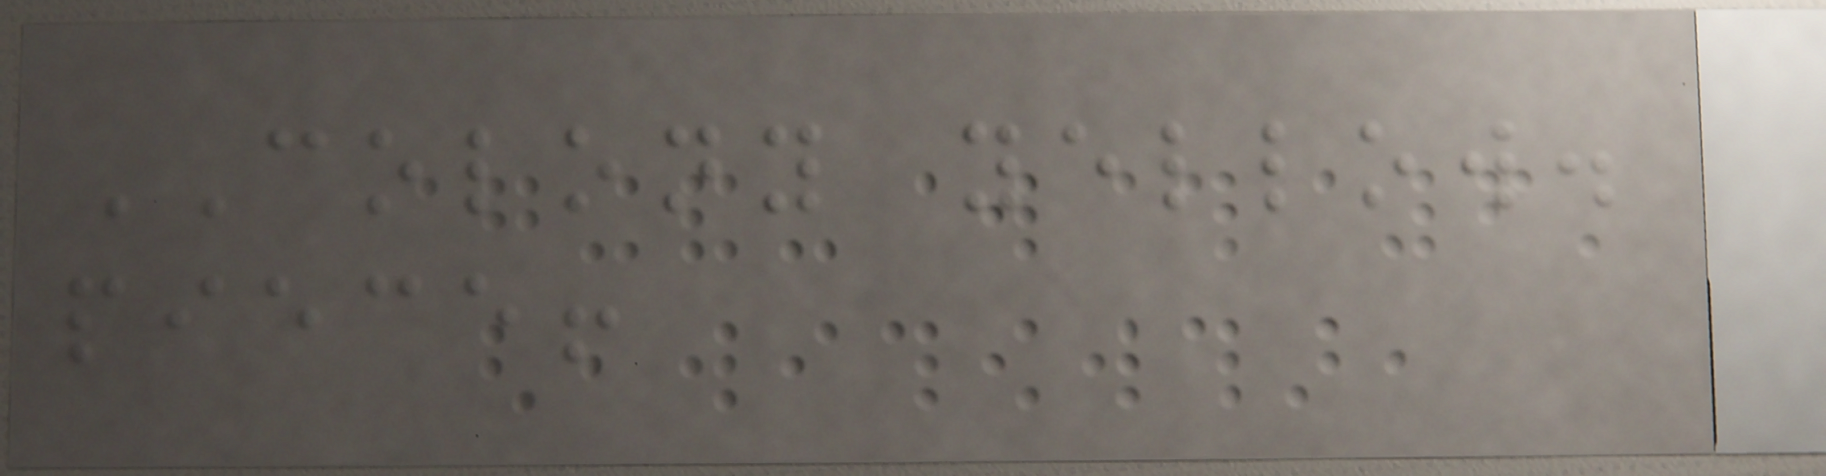COLONY yellow.
piece!
